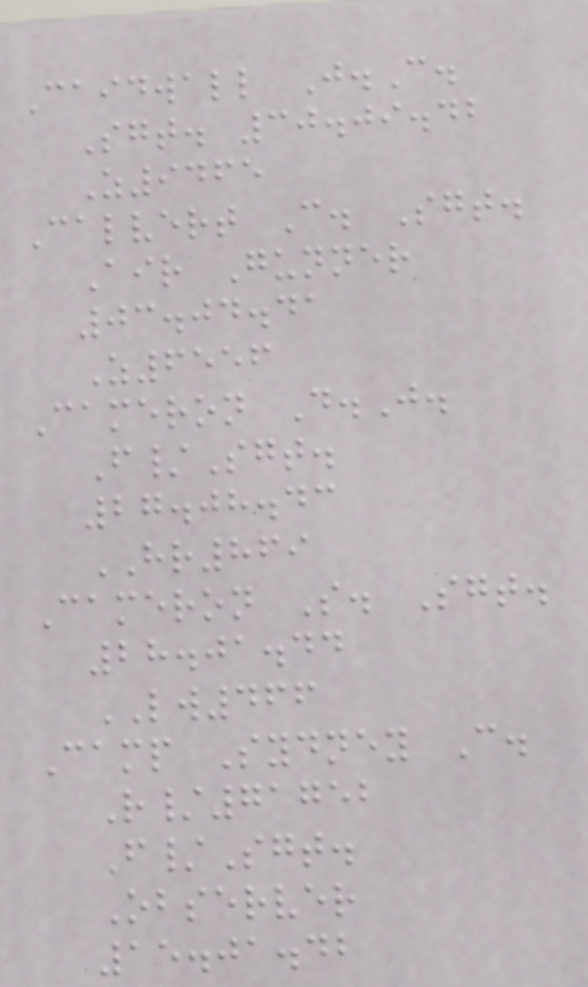Caidwall J.C.
Sgt. 30.09.42
Z9465
Calvert C. Sgt.
Air Gunner
03.04.41
Z6556
Cameron D.J.
F/Sgt.
27.08.43
HR869
Cameron S. Sgt.
28.01.44
LW466
Camp Sydney C.
R/71752
F/Sgt.
Observer
15.01.42
